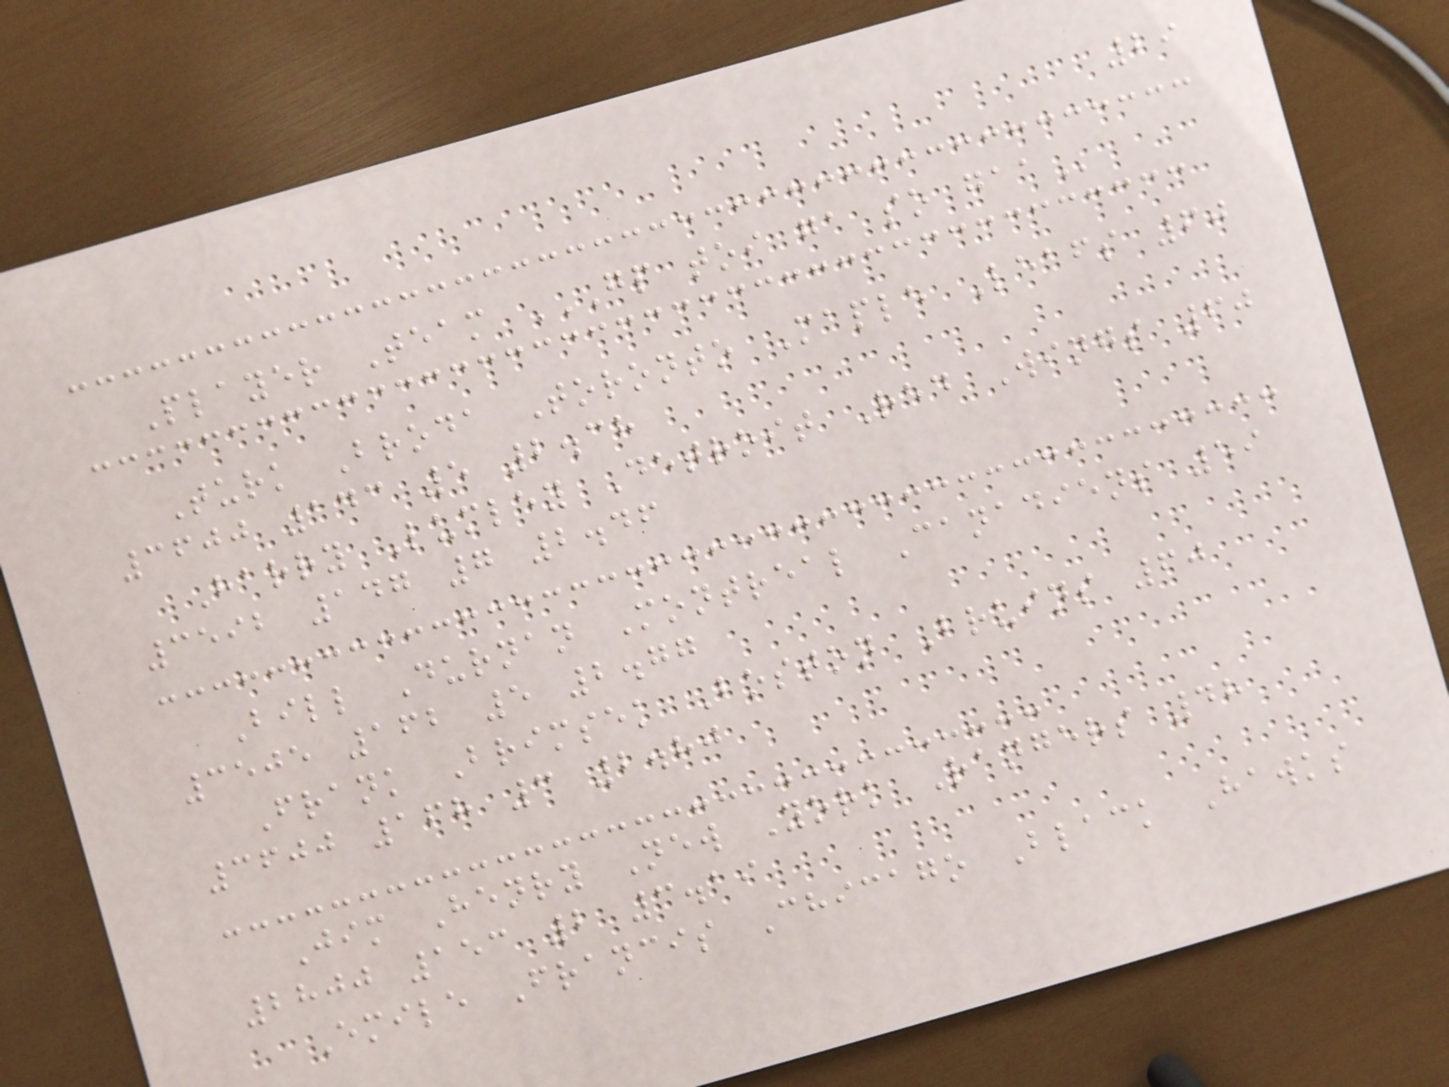29
Player Team GP TOI GA SO GAA
Turk Broda Toronto Maple Leafs 60
3600 143 5 2.38
Harry Lumley Detroit Red Wings 60
3592 147 7 2.46
Bill Durnan Montreal Canadiens 59
3505 162 5 2.77
Frank Brimsek Boston Bruins 60
3600 168 3 2.80
Jim Henry New York Rangers 48
2800 153 2 3.19
Emile Francis Chicago Black Hawks
